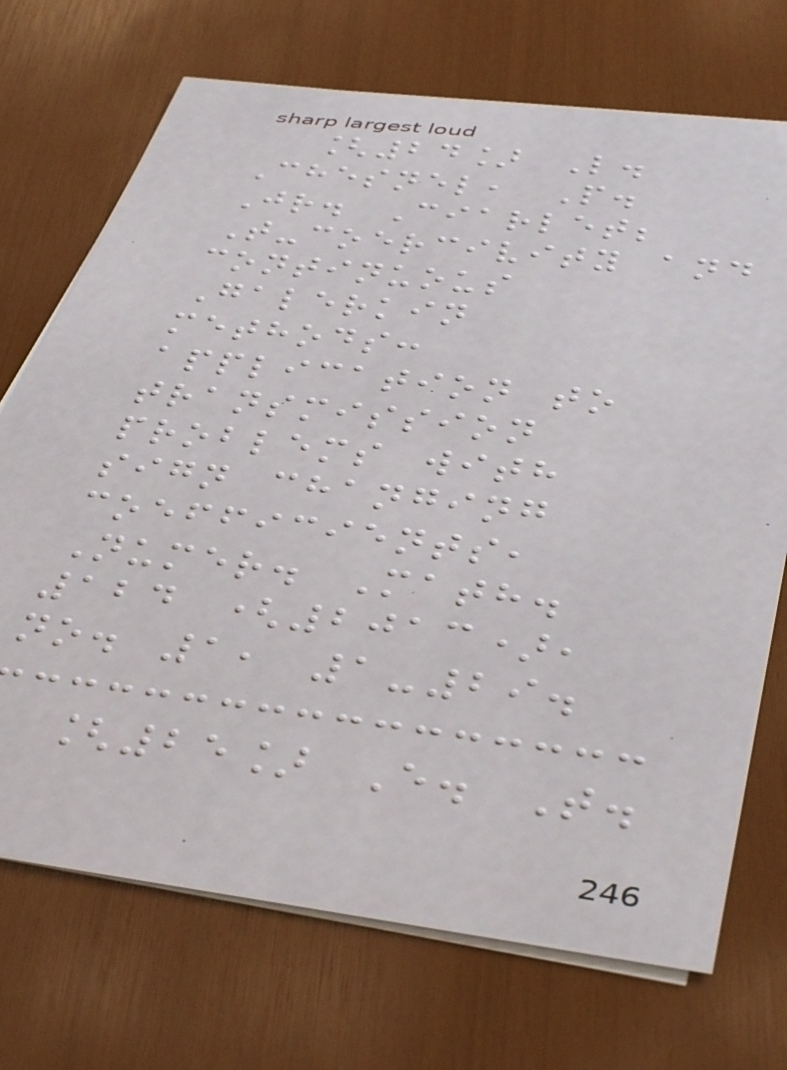[24] L.
Chesnel, P.
Jr. Ciarlet;
T-coercivity and
continuous
Galerkin
methods:
application to
transmission
problems with
sign changing
coefficients,
Numer. Math.
124 (2013),
no. 1, 1-29.
[25] E. T.
